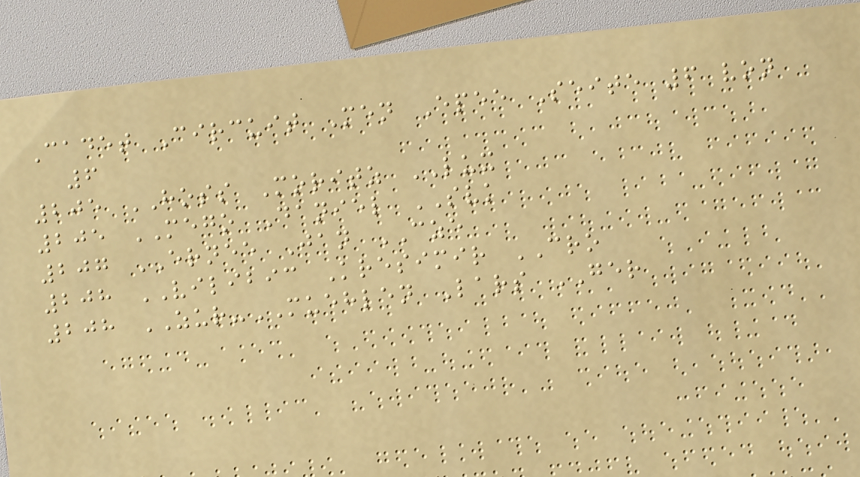Cadet Circuit Men Epee Seite 6 von
6
205 HOSS Moritz LUX
205 MEGO Daniel SVK
207 ERNEE Jan CZE
208 VILIBIC Kresimir CRO
208 ZUR-MUEHLEN Lars GER
